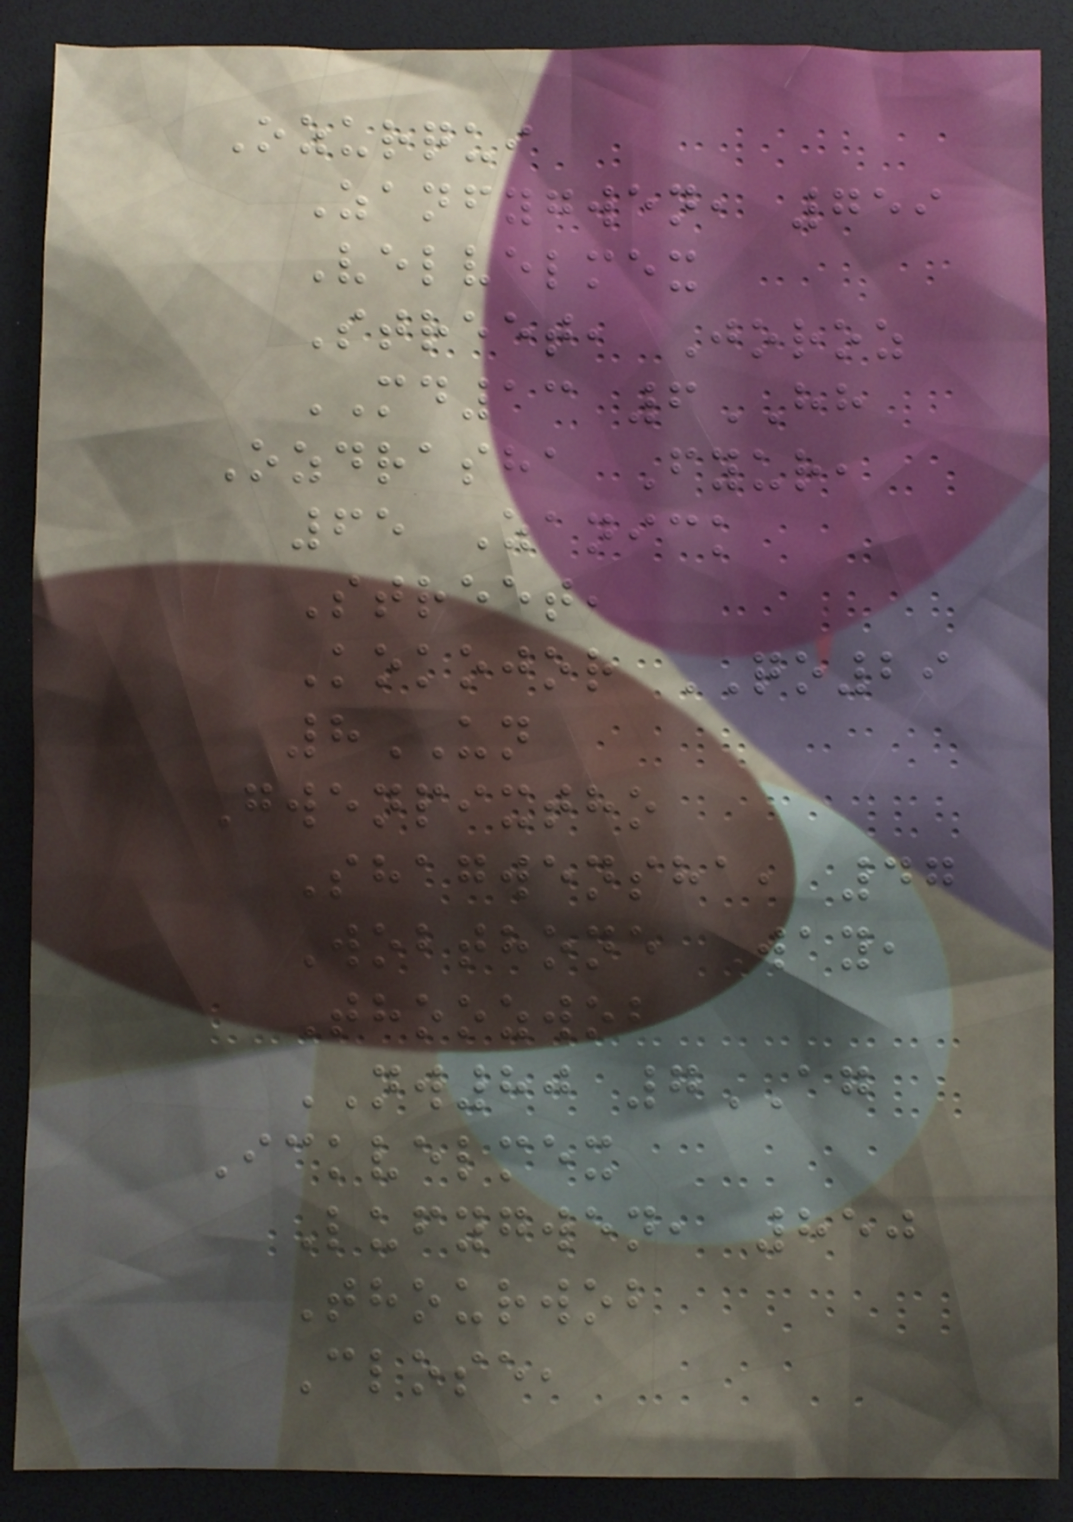Ozurqui
Zanfygwen, 759
Velvelmex
Street, Joroz
MD13 6HH
Ozdrasha Fyur,
65 Zanick
Street,
Kokojor QO29
8UN
Gwenpixtho
Shagwensha, 47
Wobthone Way,
Thoozwob
NW80 7AG
Ickvelmex
Lufygwen, 850
Thourwob
Close,
